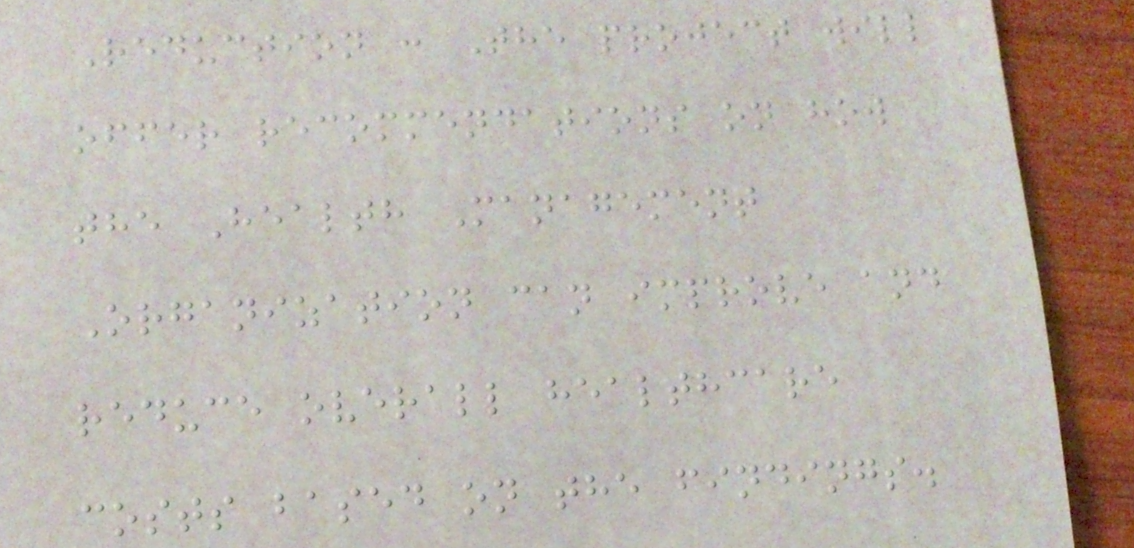Reduction : The project will
offer recommendations on how
the Health Management
Organization can improve and
reduce overall healthcare
costs based on the findings.
